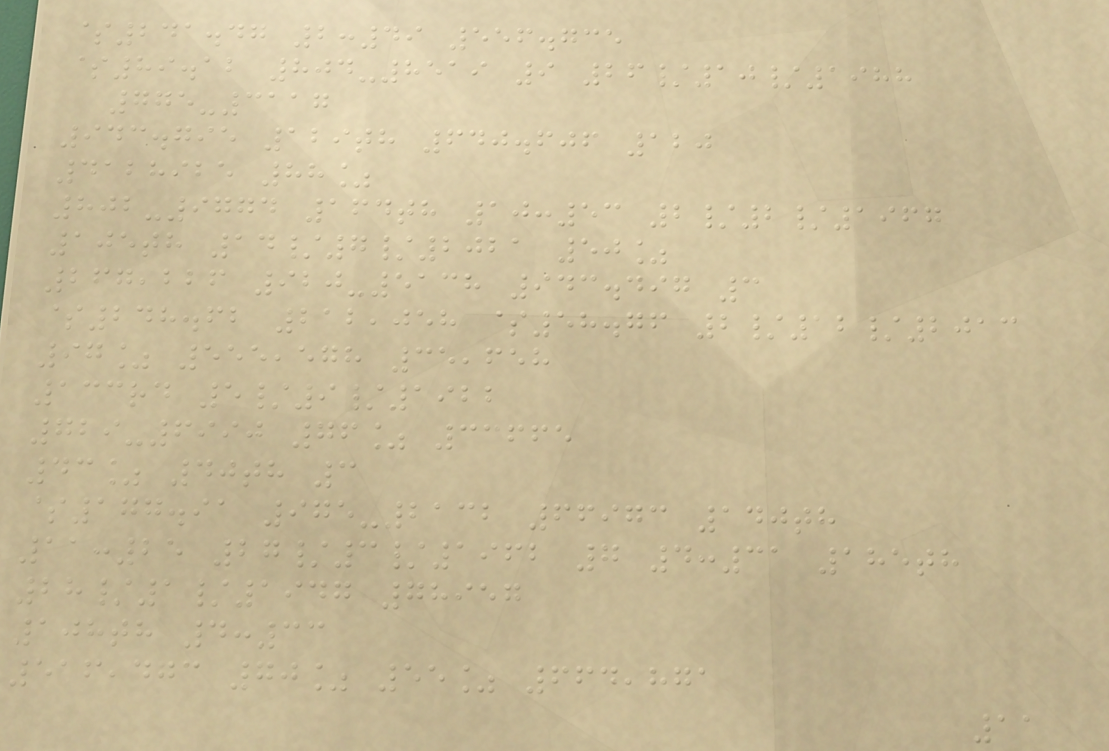$241.47 2:49 556.735
$89.12 804-8519 9 26/10/1988
775-3117
943.795 129th 640.606 120
4128925 88%
802-9774 164th 10:53 2/2/1967
105th 14/7/2021 50%
267,226 920-5138 943.497 3
$248.62 212,058 $58.76 2/12/2013
97% 555,578 35,658
133rd 5/9/1922
729-6990 76% 33665
43% 40th 3
$177.91 975-2132 66973 140th
11:25 27/3/1962 7 4:31 185th
28/1/1947 78957
108th 4:33
516,473 70% 55% 664,871
11
